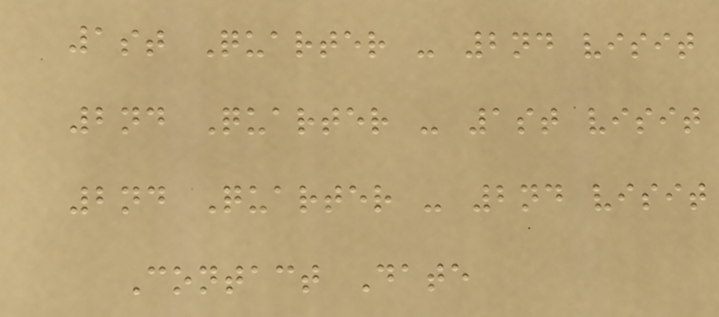1st Quarter - 2nd visit
2nd Quarter - 1st visit
2nd Quarter - 2nd visit
Contact Date
